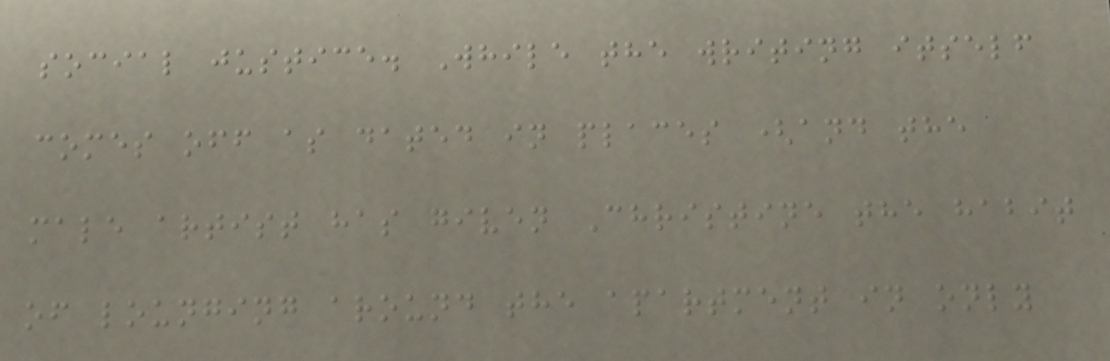social justice. While the writing itself
comes off as dated in places (and the
male artist has given Christine the habit
of lounging around the apartment in only
